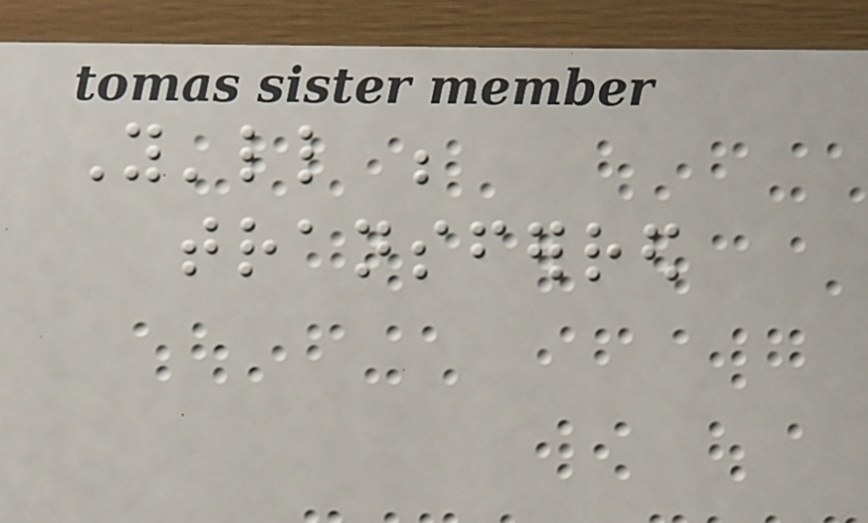You'll be
transferred
